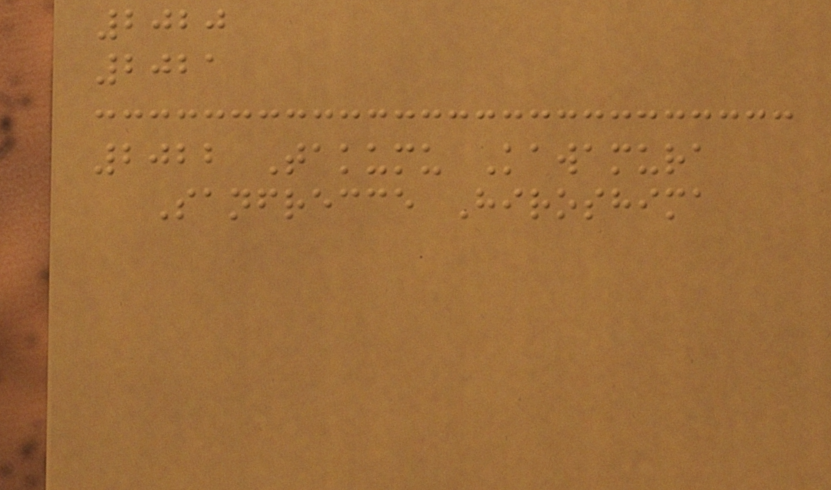2020
2021
2022 Takumu Kawamura
Sanfrecce Hiroshima
